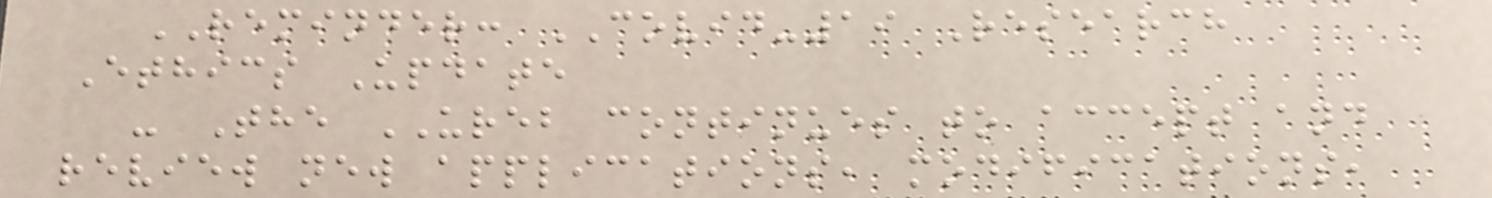REMINDER: COVID-19 Research
Ethics Update
- The UREB continues to accept and
review new applications, modifications,
